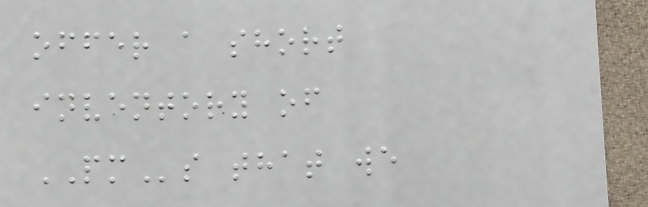offer a short
inventory of
PMs that we
